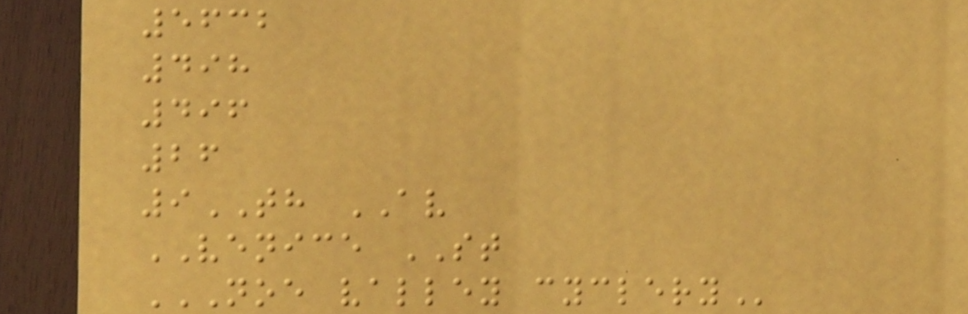5632
498
496
26
9TH AV
VENICE ST
NOE VALLEY CYCLERY
